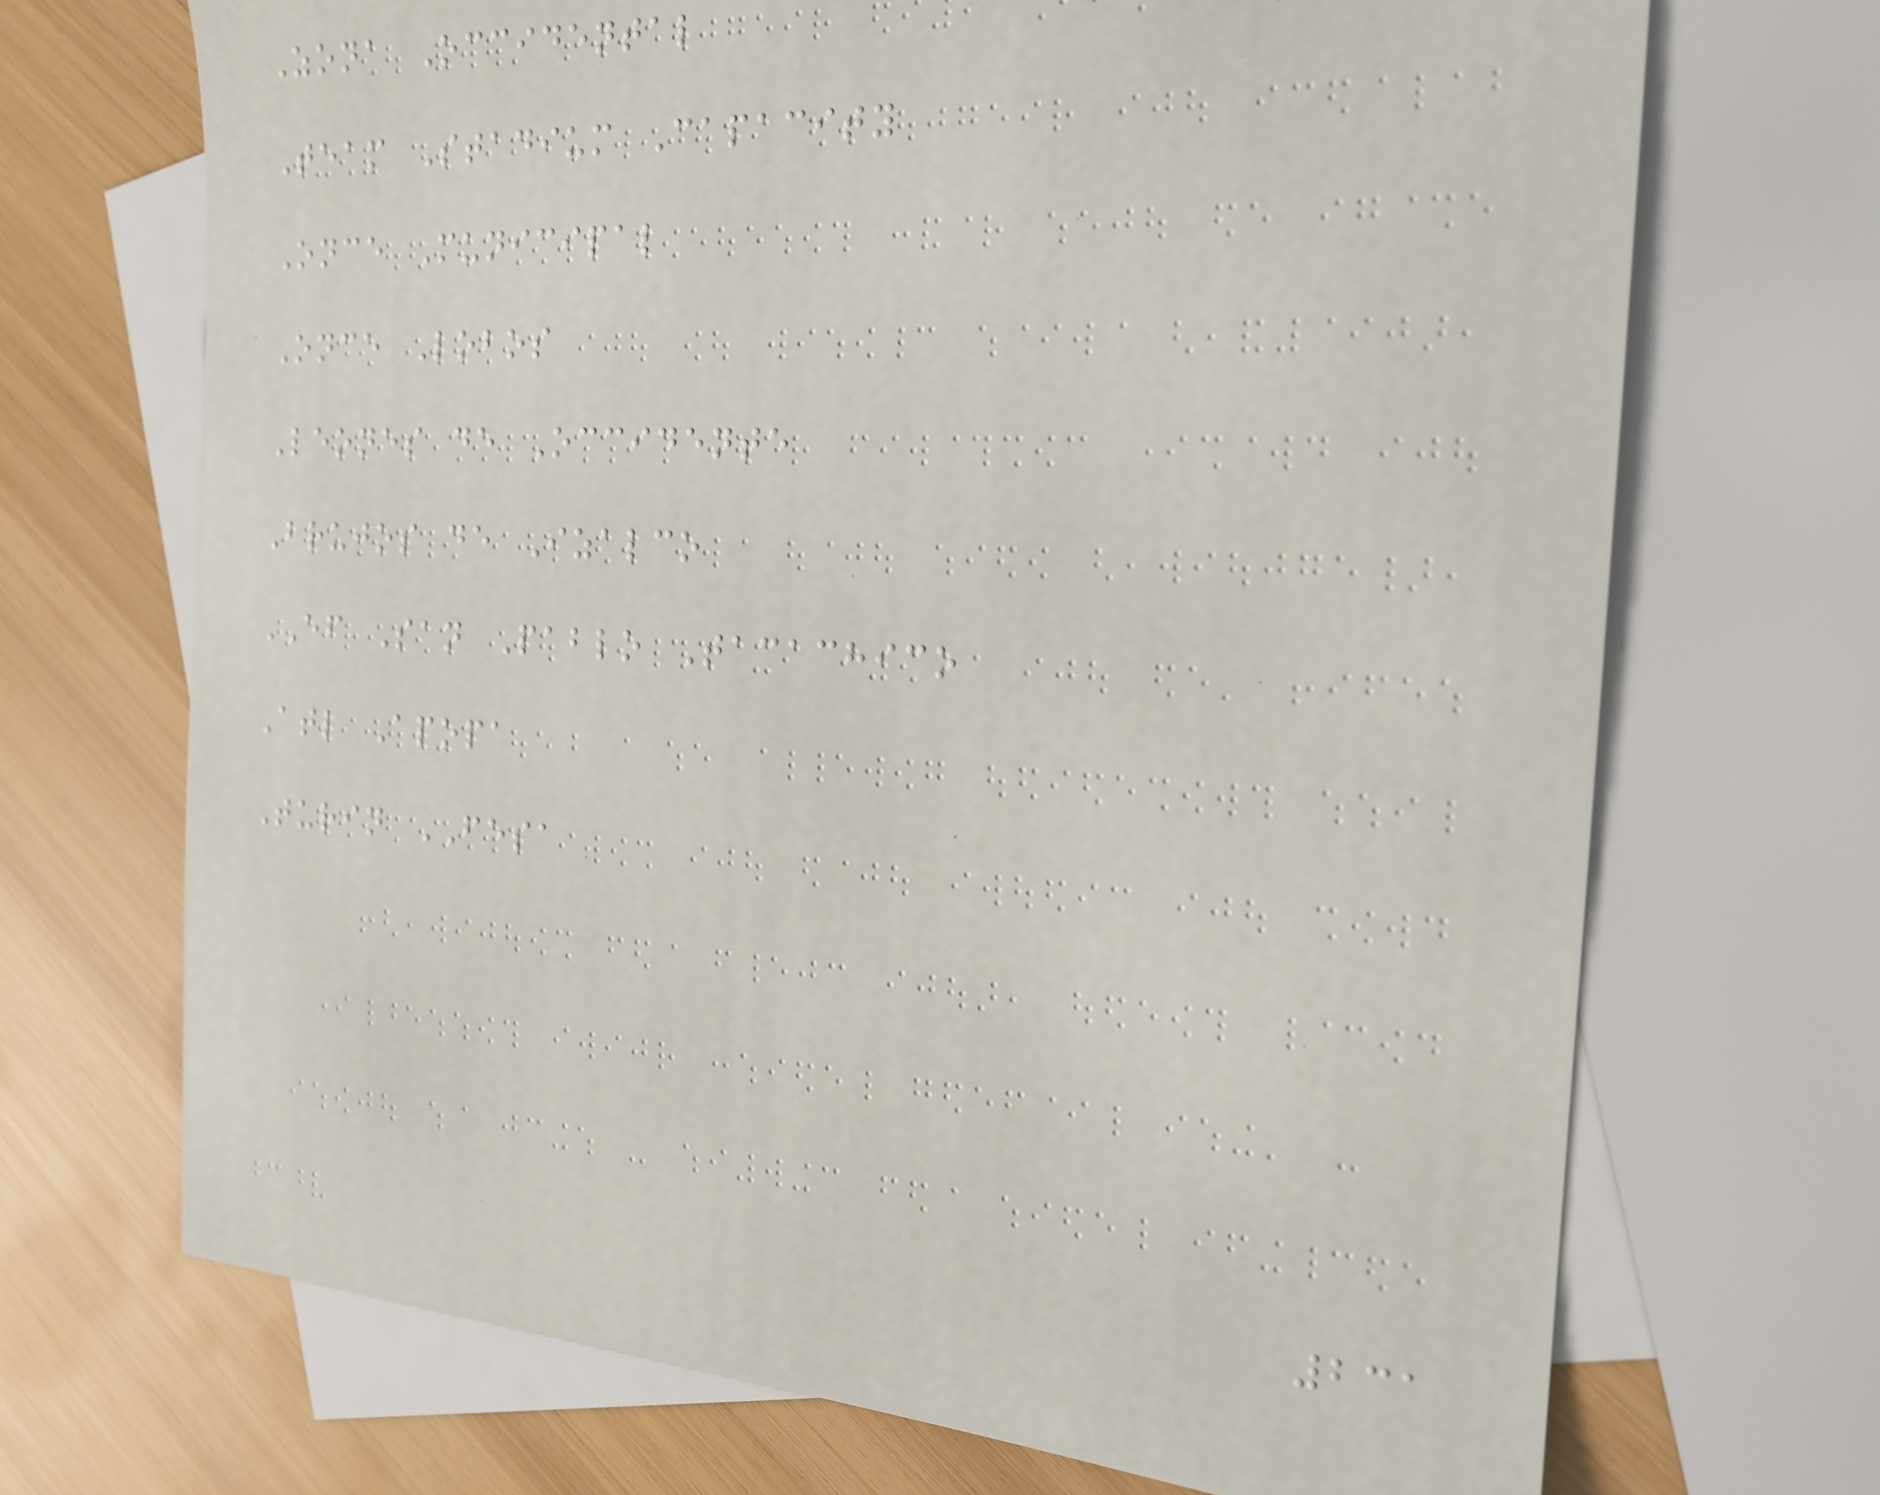Zona Occidental
Team Stadium Capacity
Once Municipal
Once Lobos
Leones de Occidente
Brujos de Izalco
EF San Pablo Tacachico
Atl Apopa
Turin FESA
231
